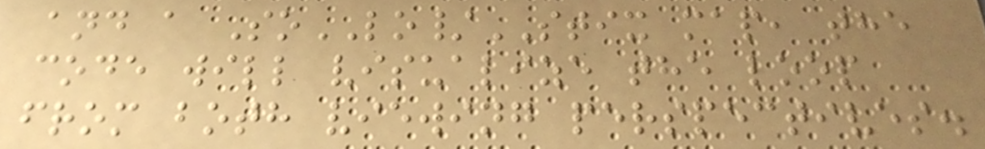and a SoLO/STIX map, the
code will visualize the loop
from both viewing perspectives.
